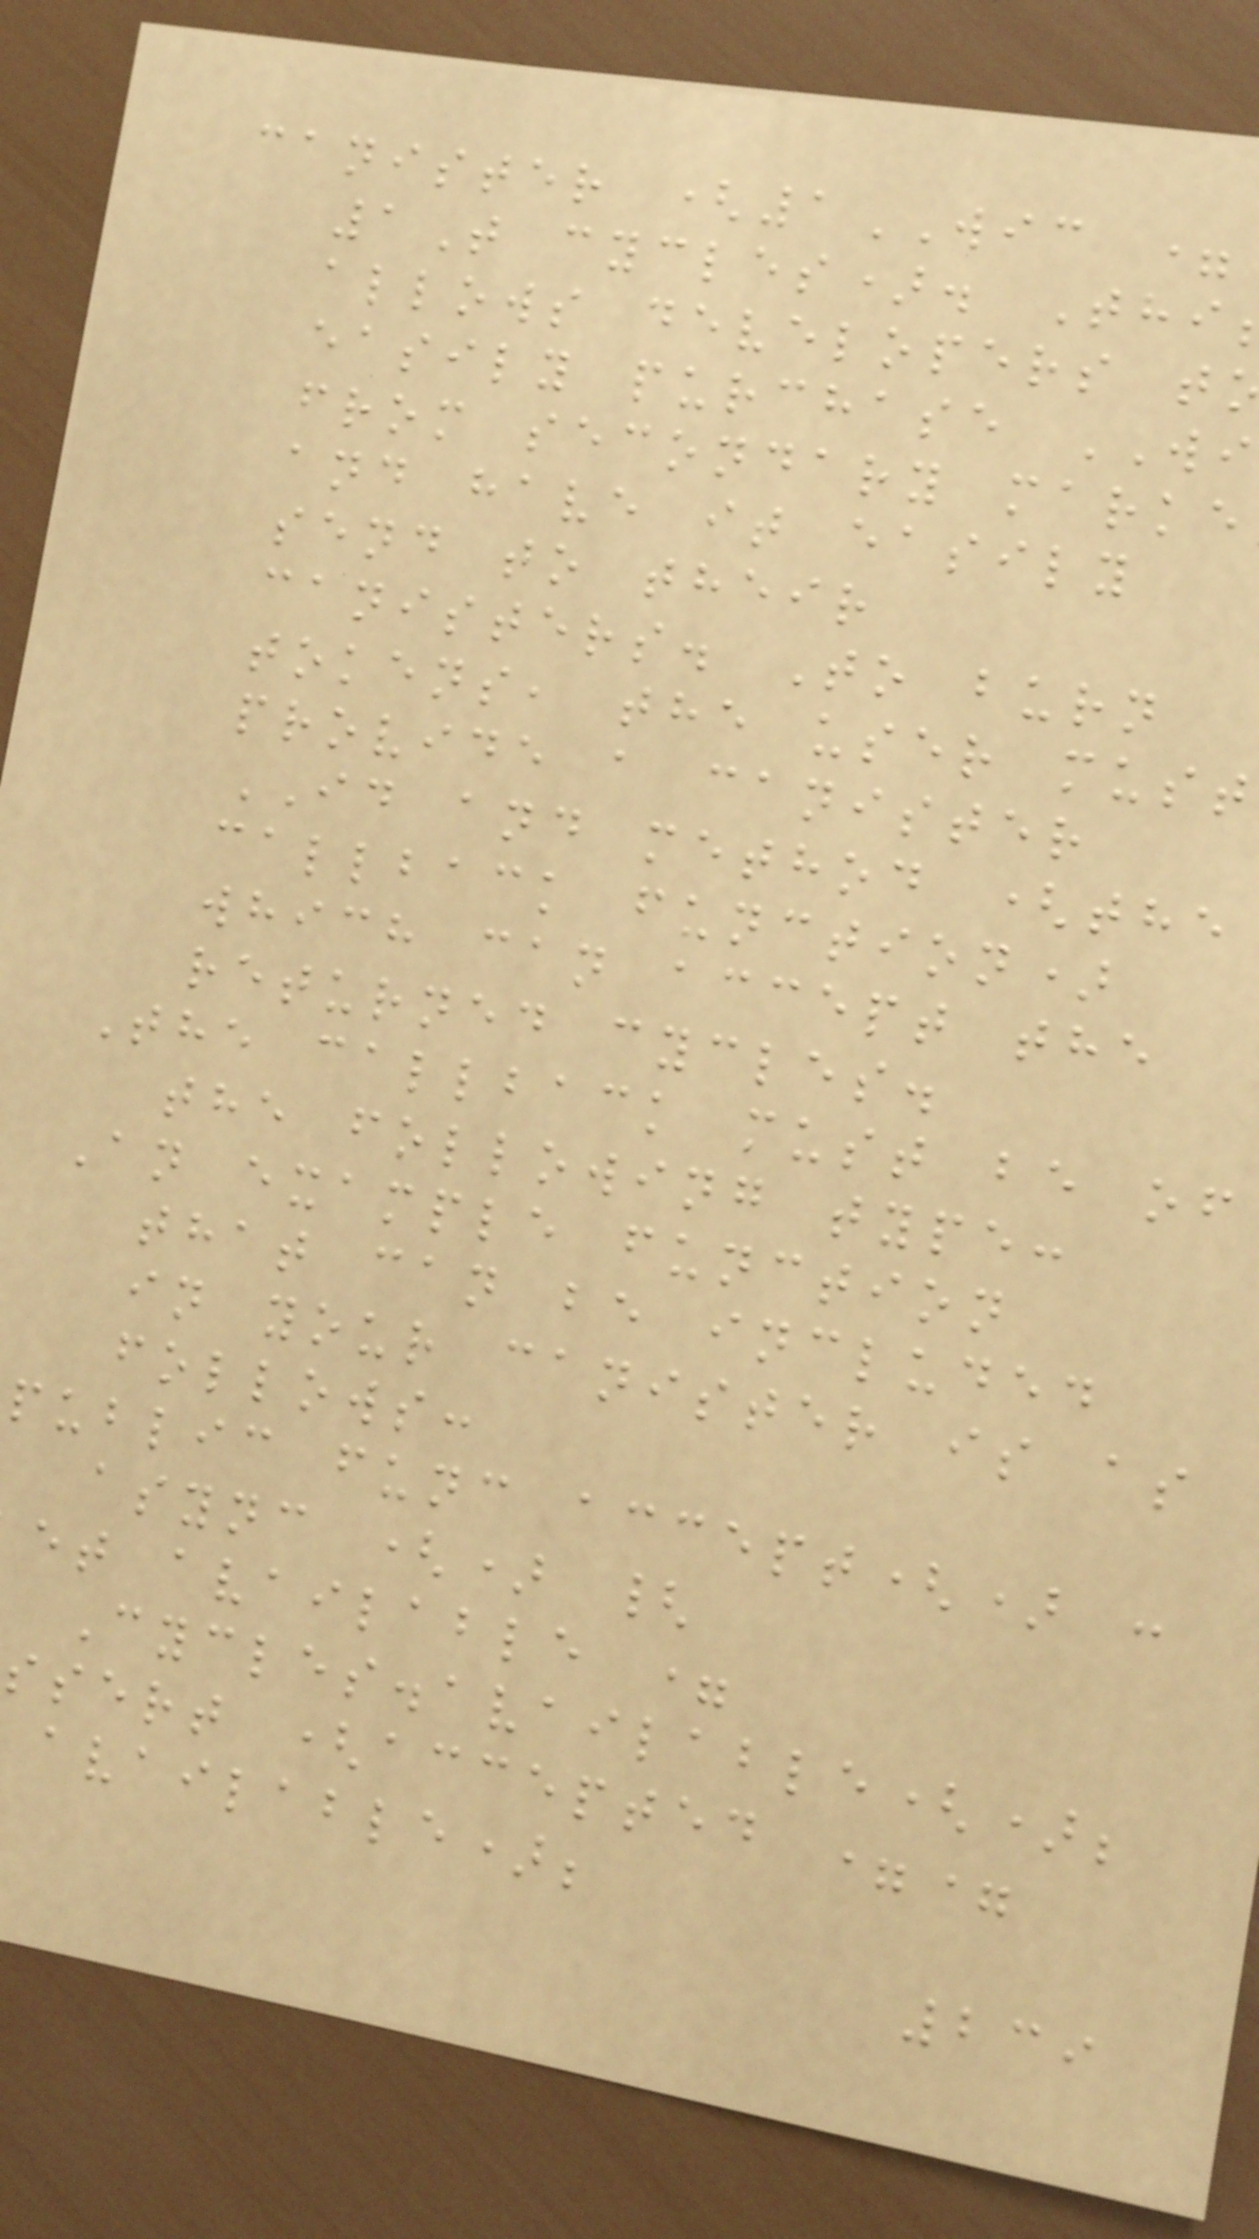canister (1WIC =
1T cycles). Thi
allows developers t
easily purchase WI
from secondary marke
and have it easily
send to their
canisters. To burn
tokens, the user must
provide a canister
ID and method (the
callback function)
which can accept the
returned cycles.
The callback must be of
the following type:
An example function
that can be included
in your canister is as
follows:
public func accept() :
async () {
et available =
Cycles.available();
ssert (accepted ==
available);
239
